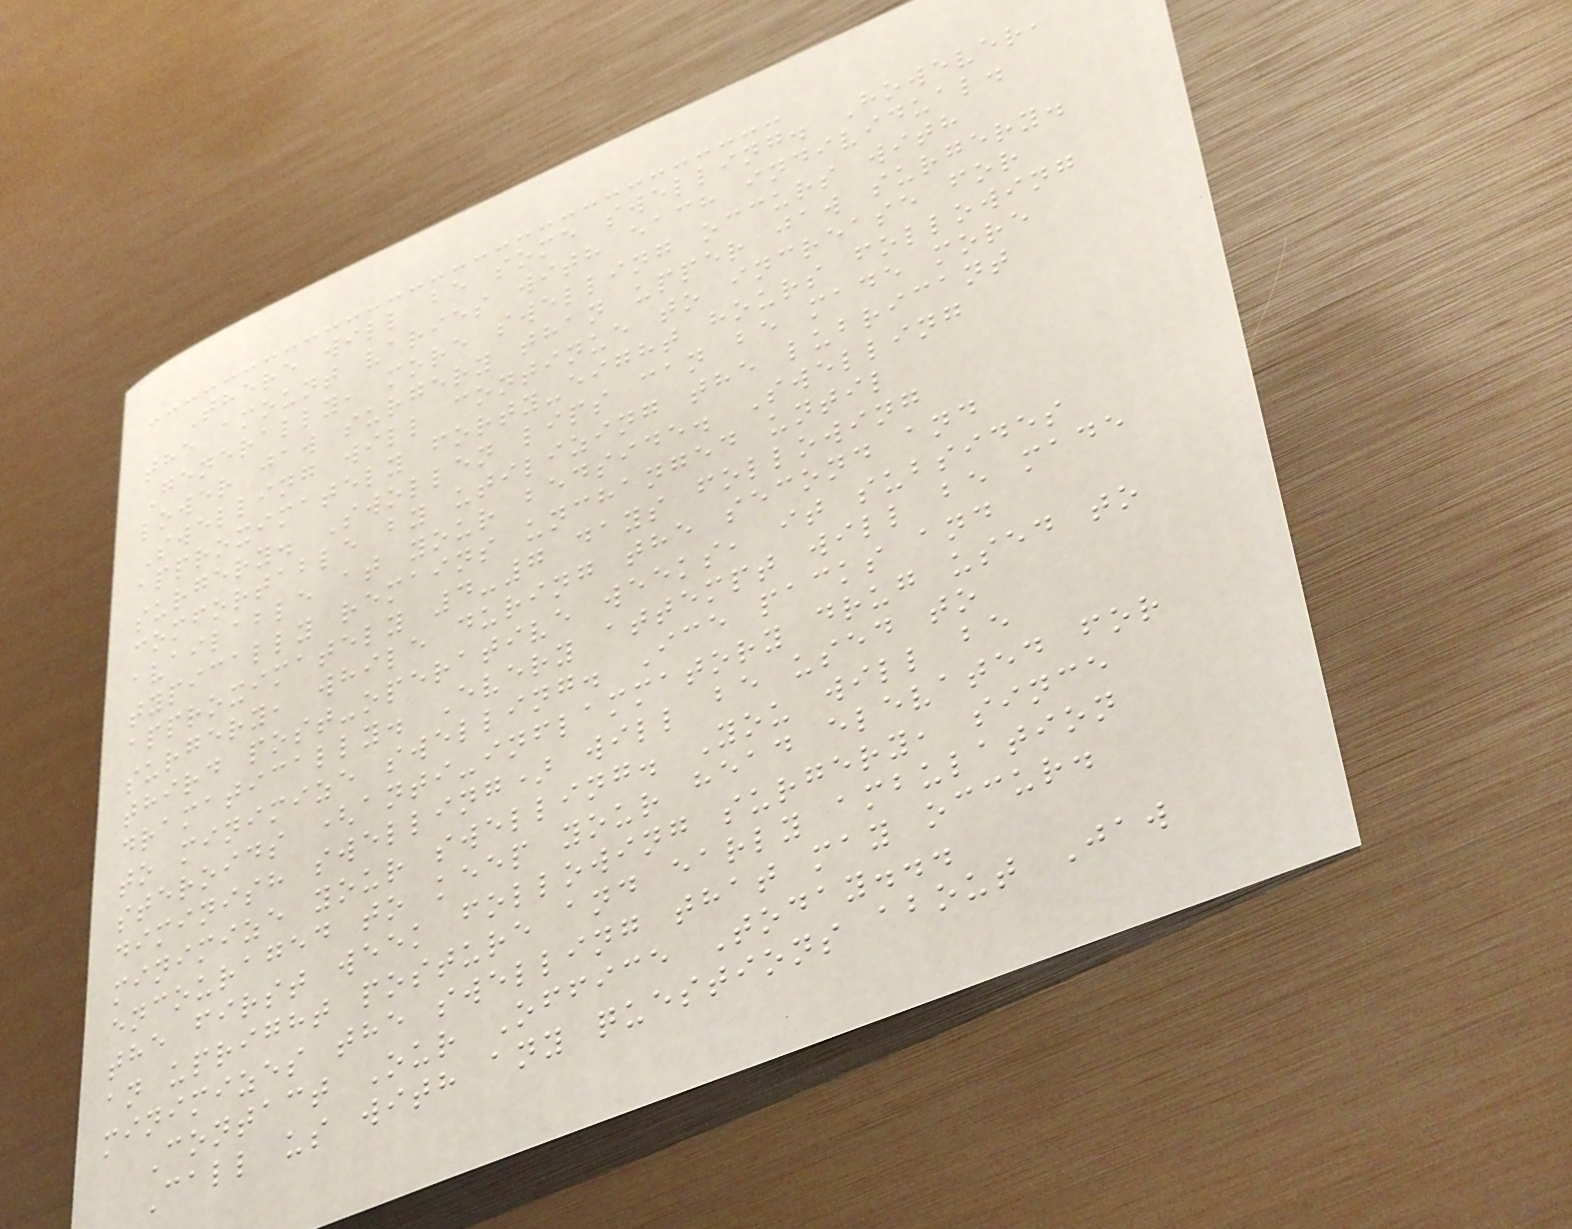There will be some swelling. However,
the amount varies with each individual.
Generally, more swelling occurs with
lower jaw surgery than upper jaw surgery.
Swelling will continue to increase for
approximately forty-eight hours following
surgery. Swollen lips can be made more
comfortable by utilizing the lubricant
available at your bedside. Swelling
typically remains unchanged until
approximately 4-7 days following
surgery, while during the second and
third post-operative weeks, it subsides
dramatically. Every attempt will be made
to minimize swelling. Ice packs and
steroids (anti-inflammatory drug used to
diminish swelling) will be used to
minimize your swelling. You will be
encouraged to keep your head elevated for
the first week following surgery, since
an upright posture and early ambulation
minimizes the swelling that may occur.
Contact Our Office Today...
Call us with any questions about Jaw
